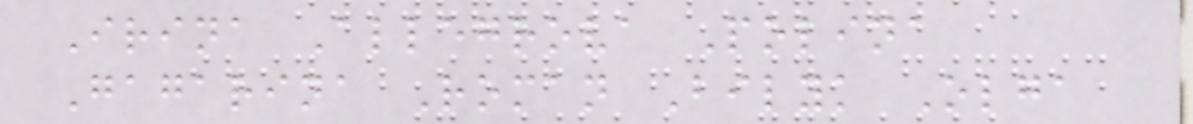Irina Allegrova Polina
Gagarina Roman Bilyk Olga
